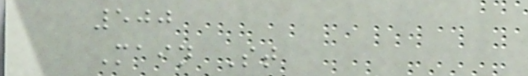500
Main St
